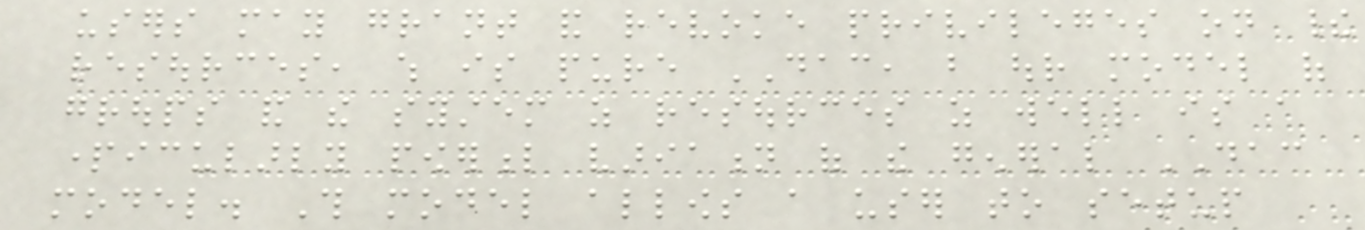users may grant and revoke privileges on their
resources, which is pure DAC, but our model of
groups and the system as resources as well is a
particularly powerful variation of the general DAC
model. This model allows a user to setup
